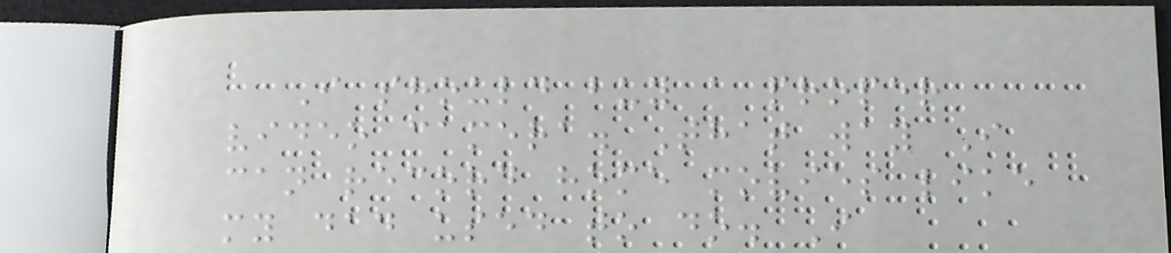I should buy a proper
video camera. That way I
can record home movies like
my dad used to do. I
